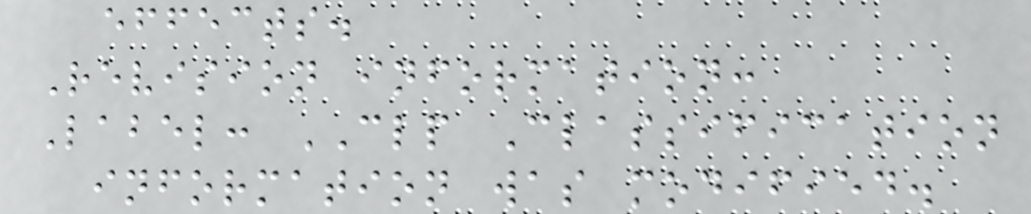effects.
Revision information:
Label: CLP Classification
information was modified.
